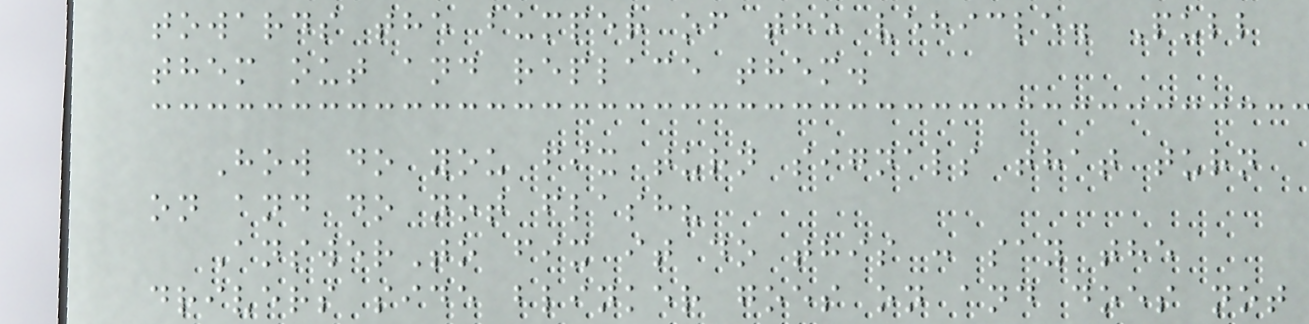towards the bumper of the vehicle. Pull
them out and replace them.
How do you fix turn signals that turn
on and do not flash?
AnswerTo fix it do this : say the
drivers side blinker goes on and does not
